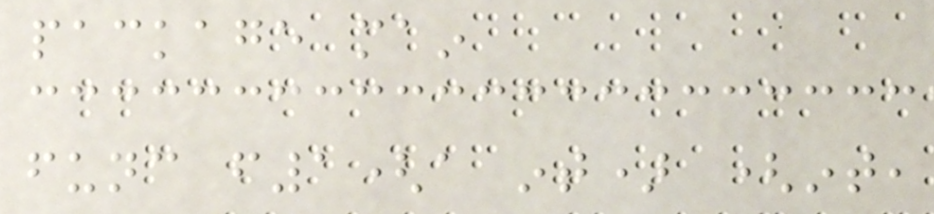package main
func f1(a int) (int,
